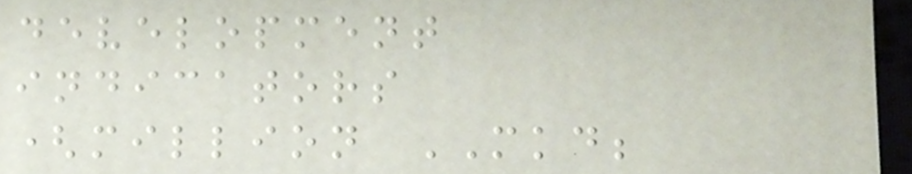development
indicators
(million MKD;
